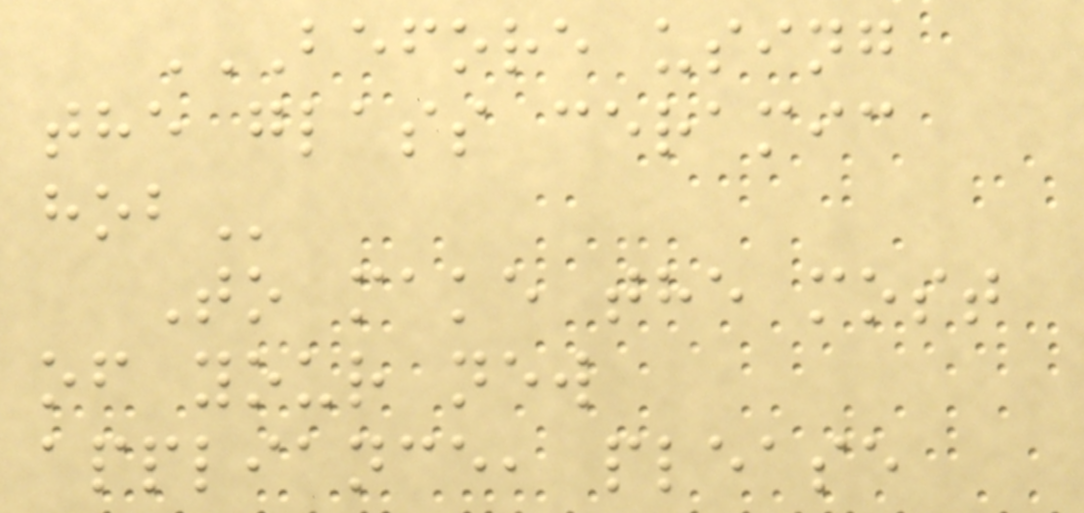BEFORE USING
THE GLASS CERAMIC
HOB
To make the most
of your new
appliance, please
